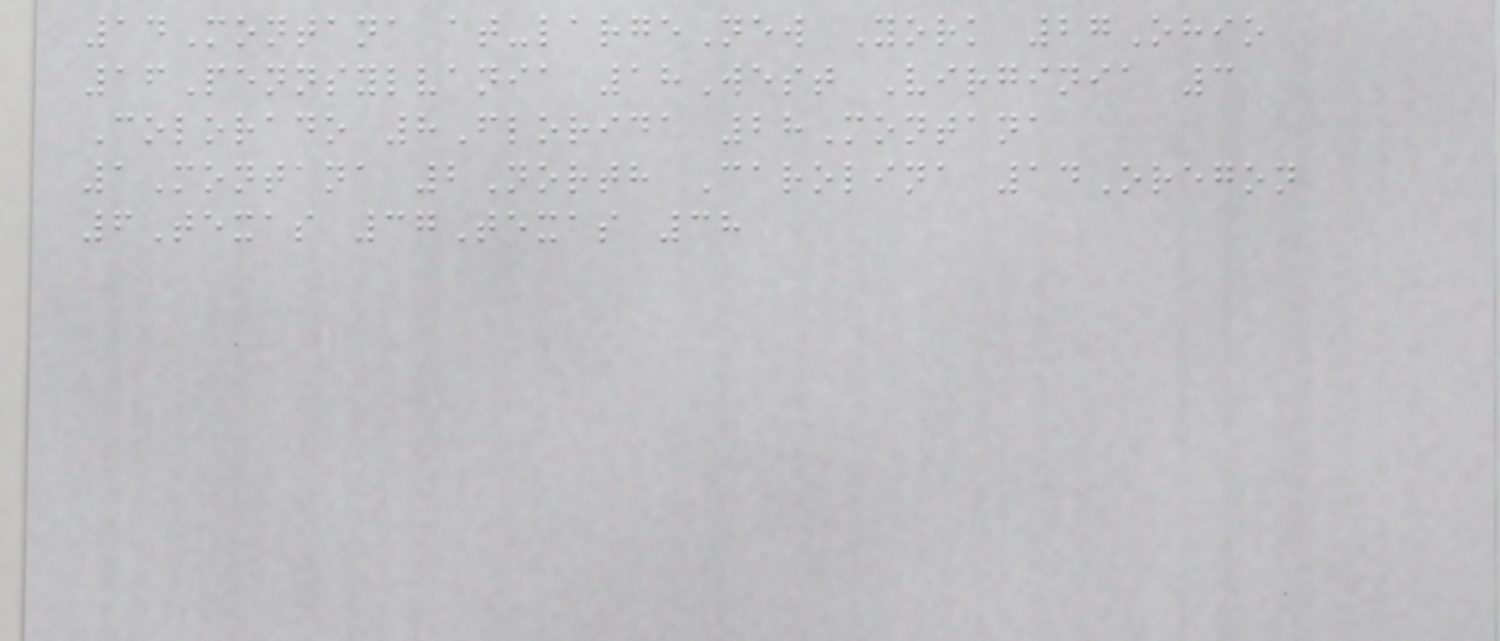14Montana at-largeNew York 27Ohio
16Pennsylvania 18West Virginia 3
Colorado 8Florida 28Montana
1Montana 2North Carolina 14Oregon
6Texas 37Texas 38
